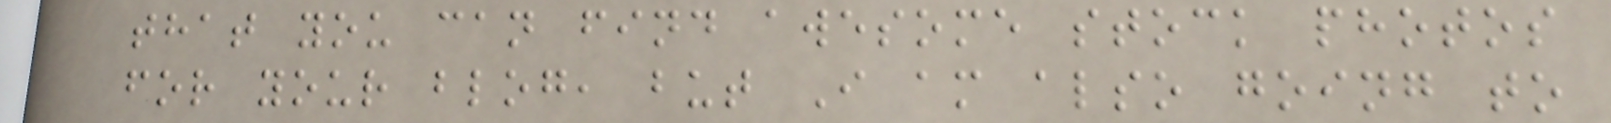that you can find awesome stock photos
for your blog, but I am also going to
